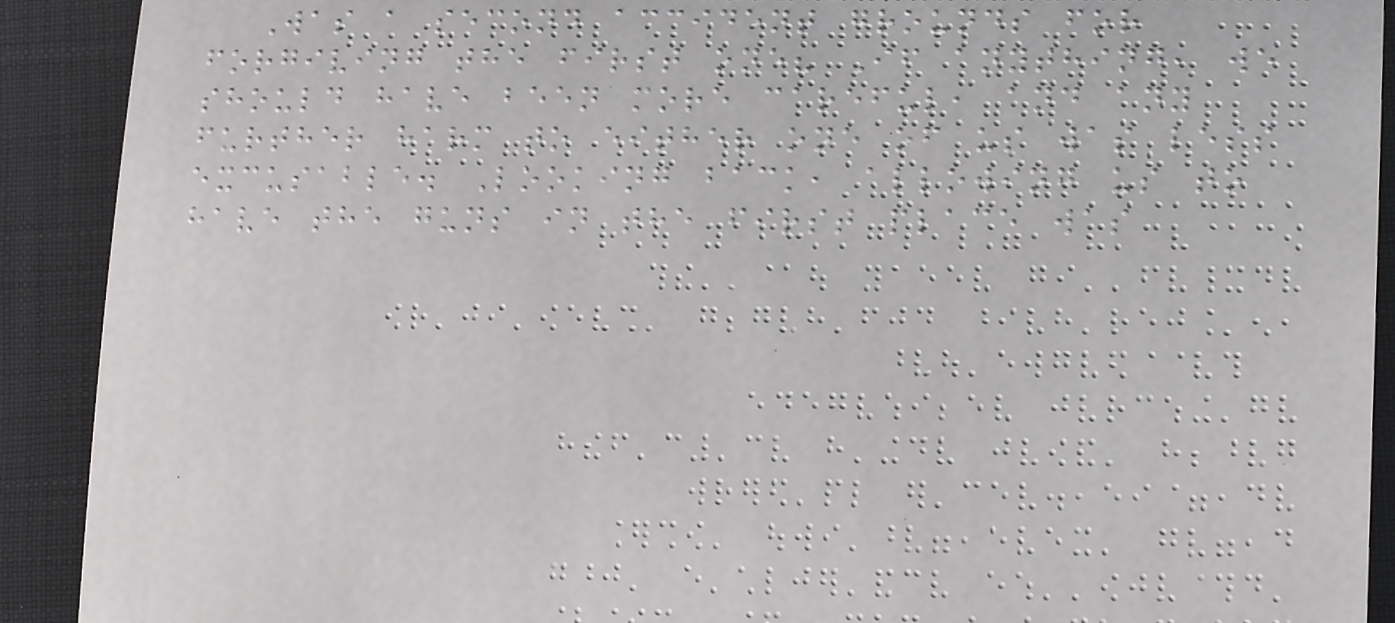Was a second accident grounds for
forgiving the first one? If anything, we
should have been more careful, and any
further harm to either one of us was less
excusable. Looking back, allowing us to
have the guns in the first place was
